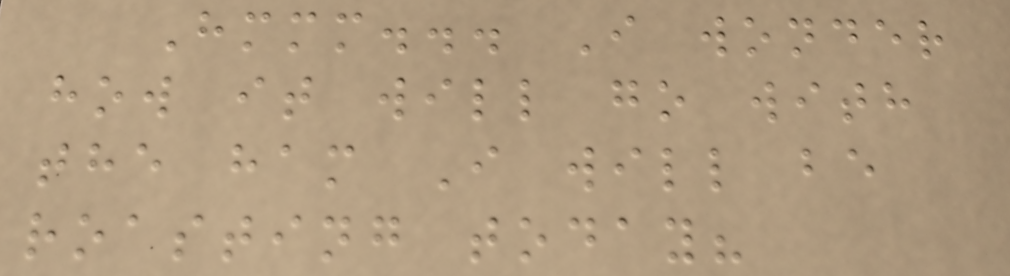Hmmm... I wonder
how it will go with
the ham I will be
roasting today?
